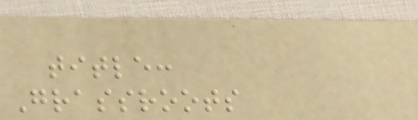title:
Grassroots
